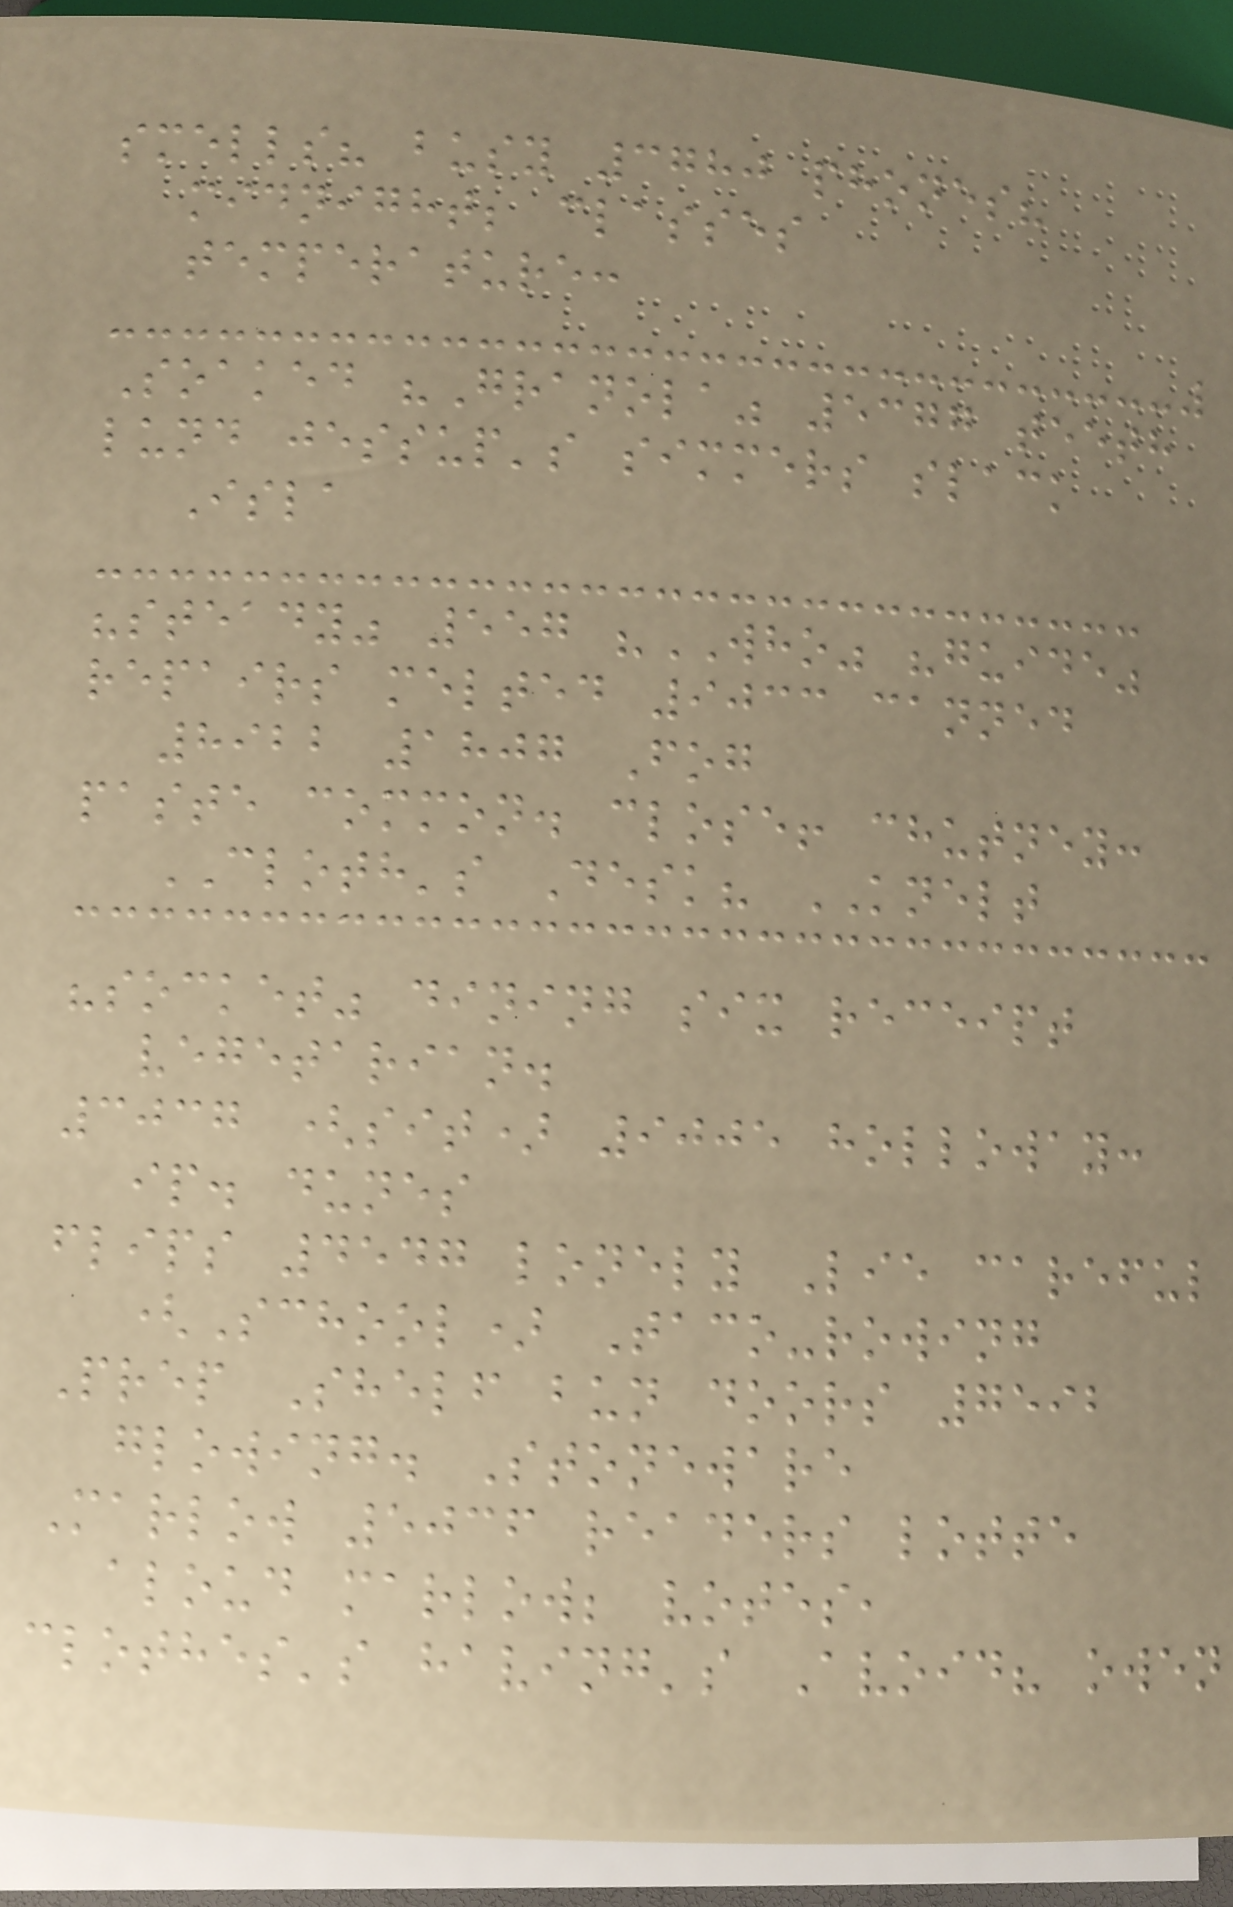smells? busy 3780 phones?
midnight; classes
temperature:
Soaked "Granola" 5377 teeth
lund jessup's simmers slack
Isla
"steady" 557 "WHO" "guide"
repairs melted 9033 canned
8922 1807 Fog
paste common. close! chutney:
CLOTH's Desk? KNELT
"socket" dining six receipt
vegetarian.
3037 (sit) 9005 holloway:
ip. dunes
flips 4547 lonely Lie careful
(School) Taco-rowing
Prep Shelf bun doors 7592
glowing. Stoneware
Marlow 5036 readers lotte
aloud marlow; votes,
clothes's having's Avoid? owen
